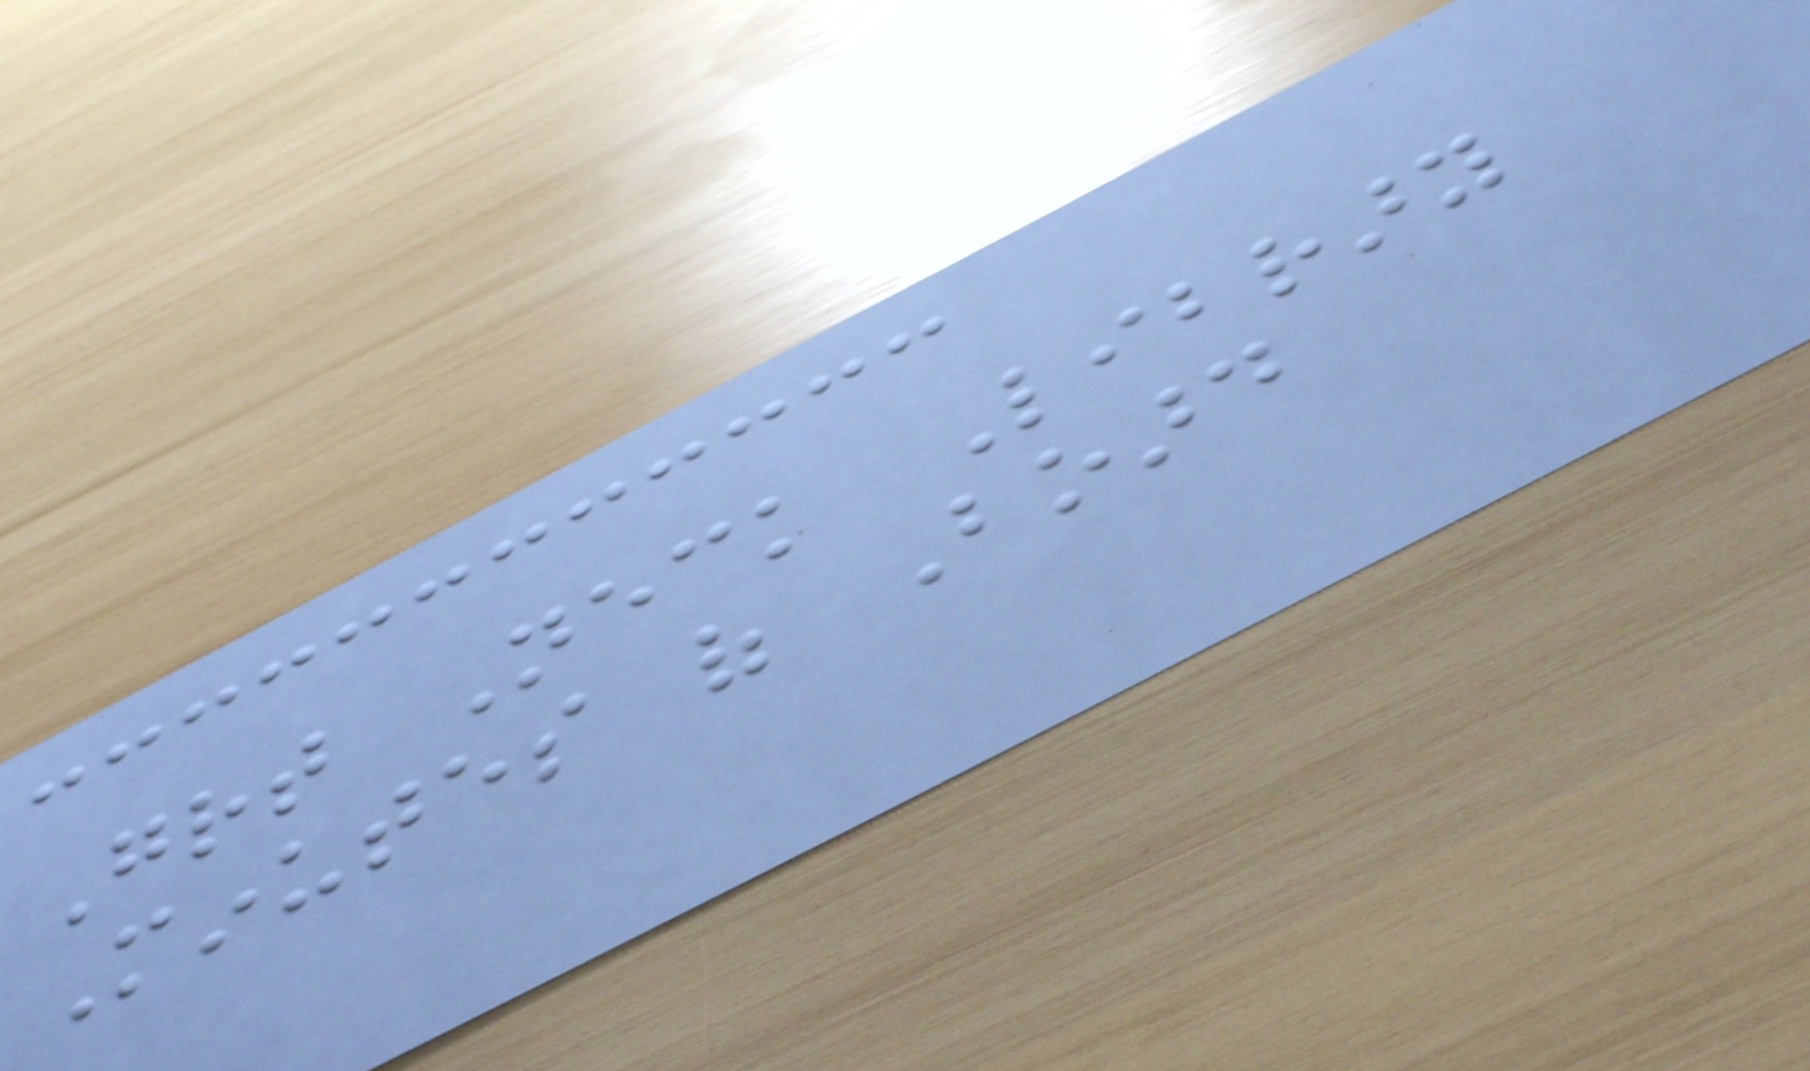Great Neck Library
Minutes of Board
